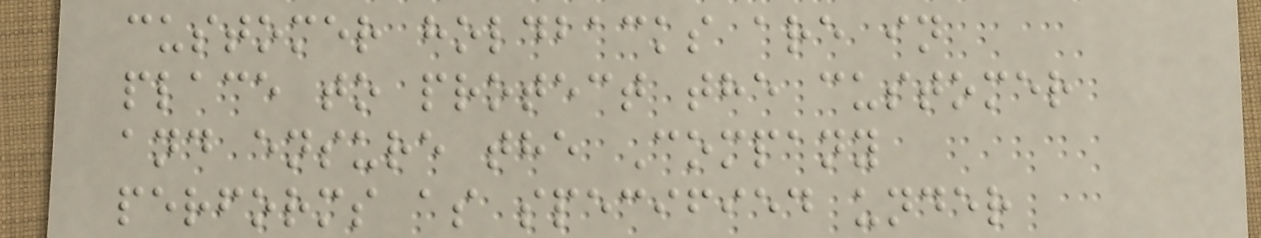customer holdbacks are in
place to protect the customer
and ensure the Company
performs as specified under
